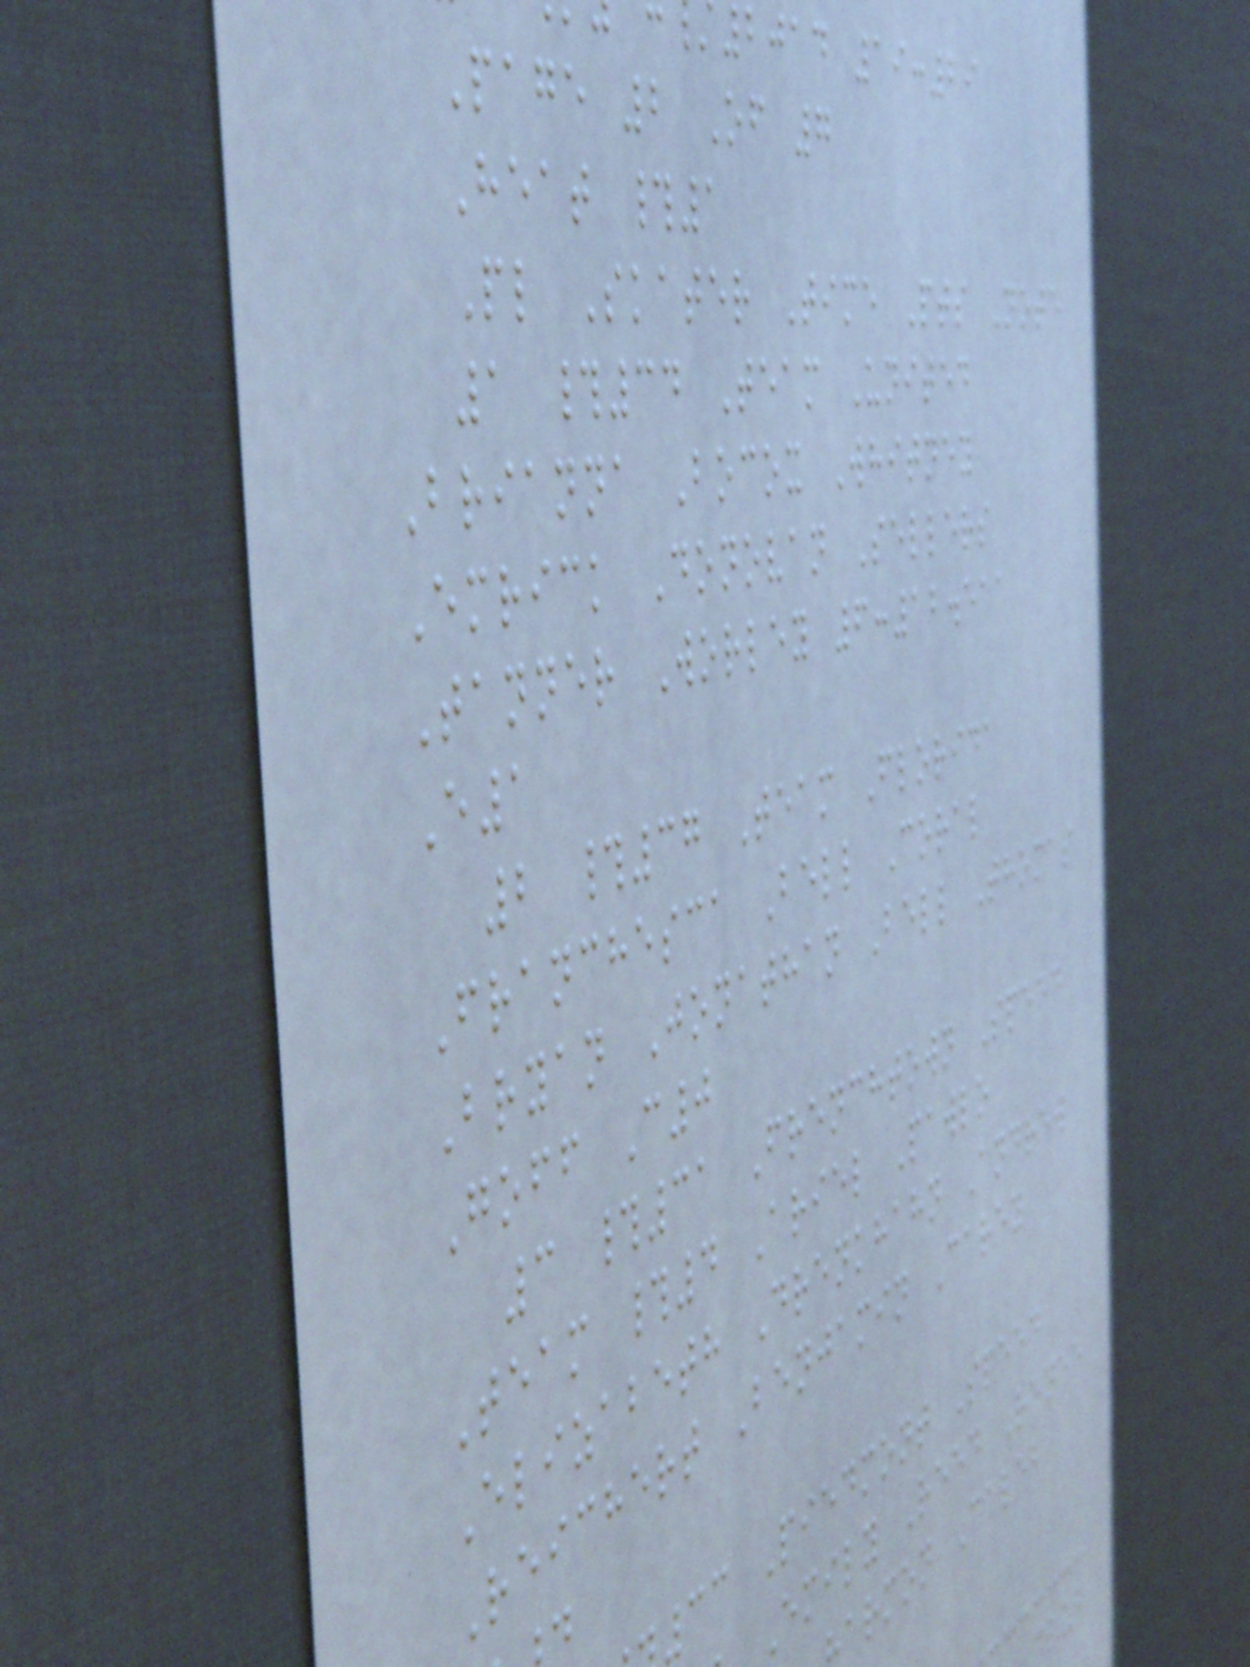2014 19:29
Page 2 Of 7
Heat #1
Pl Skater Time Pts Note
1 #34 Team United
Brianna Bocox Whitney
Emrick Donovan Sellers
Tanner Worley 6:12.511
E1
2 #37 Team Florida
Franchesca Bell Coral
Bryan Jonathan Bell Thomas
Goff C0
3 #31 Frenchtown Speed
Team #4 Ariel Pawlo
Elizabeth Drenkhahn Andrew
Reichert Benjamin Carey
33 Piedmont Speed
Emily Reed Renee
armon Caleb
